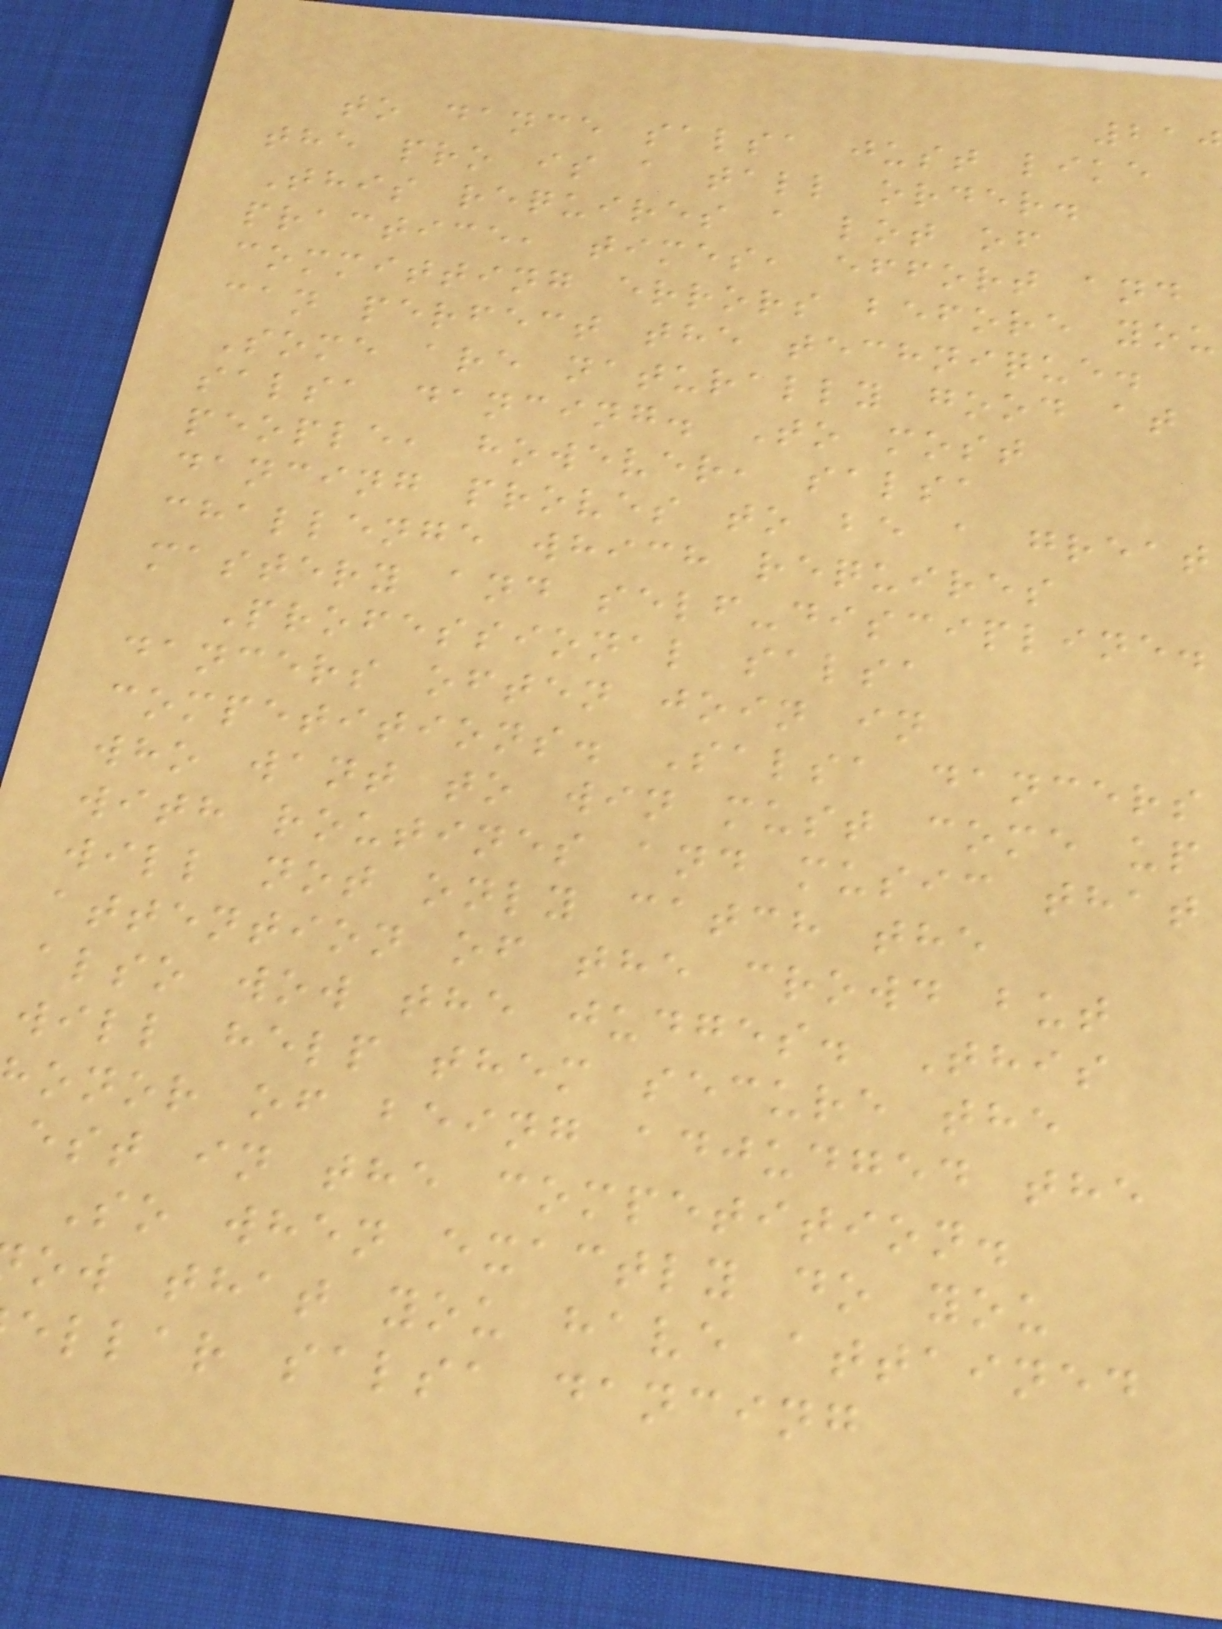210
to dance salsa just like
the pro is a tall order.
This requires a lot of
practice, times, effort and
committing errors before you
can perfect the technique.
Some are naturally good at
salsa dancing. To most
people, however, salsa
dancing proves to be a great
challenge which requires
mastery and self-discipline.
Professional salsa
dancers often join in
competitions. Salsa dancers
who want to win must come up
with routines and music that
will not only catch the
attention of the crowd but
also wow the judges. This
will help them secure the
onor of being adjudged the
est in the competition.
So when exactly do you
ow that you have attained
ellar salsa dancing
